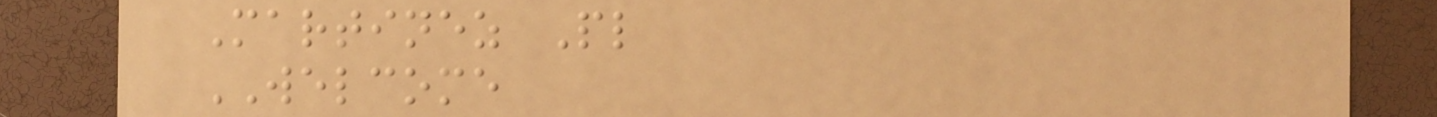Martinez Pl
WELCOME
